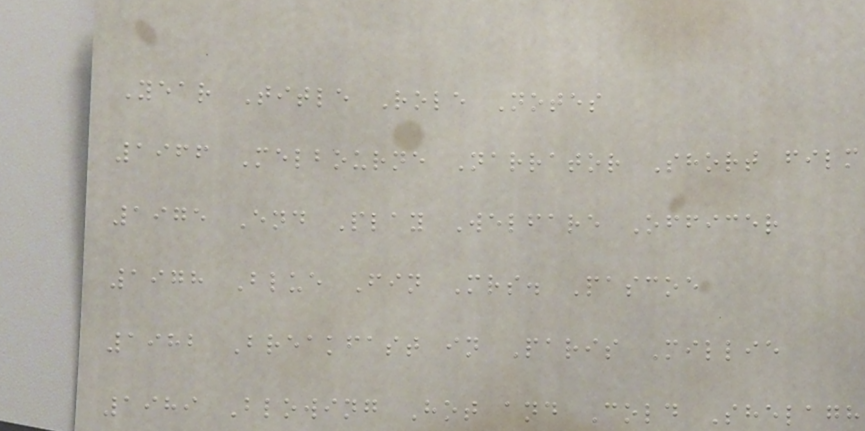Year Title Role Notes
1966 Melbourne Narrator Short film
1975 End Play Welfare Officer
1978 Blue Fin Mrs. Pascoe
1982 Breakfast in Paris Millie
1989 Blowing Hot and Cold Shelagh
